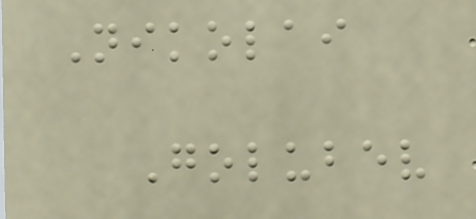Nikolai
Golubev
